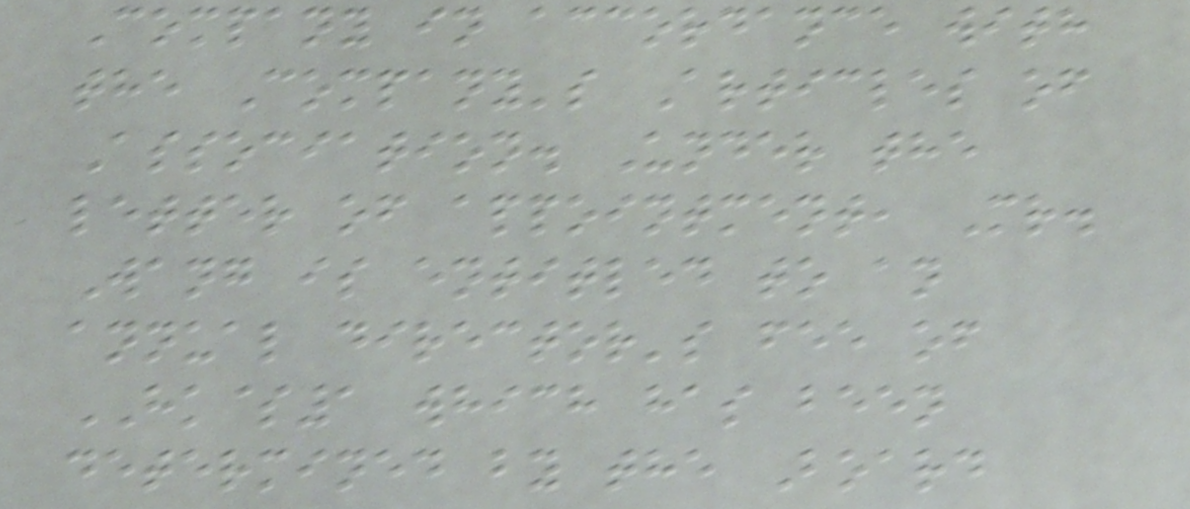Company in accordance with
the Company's Articles of
Association. Under the
letter of appointment, Mr.
Wang is entitled to an
annual director's fee of
HK$1 which has been
determined by the Board
